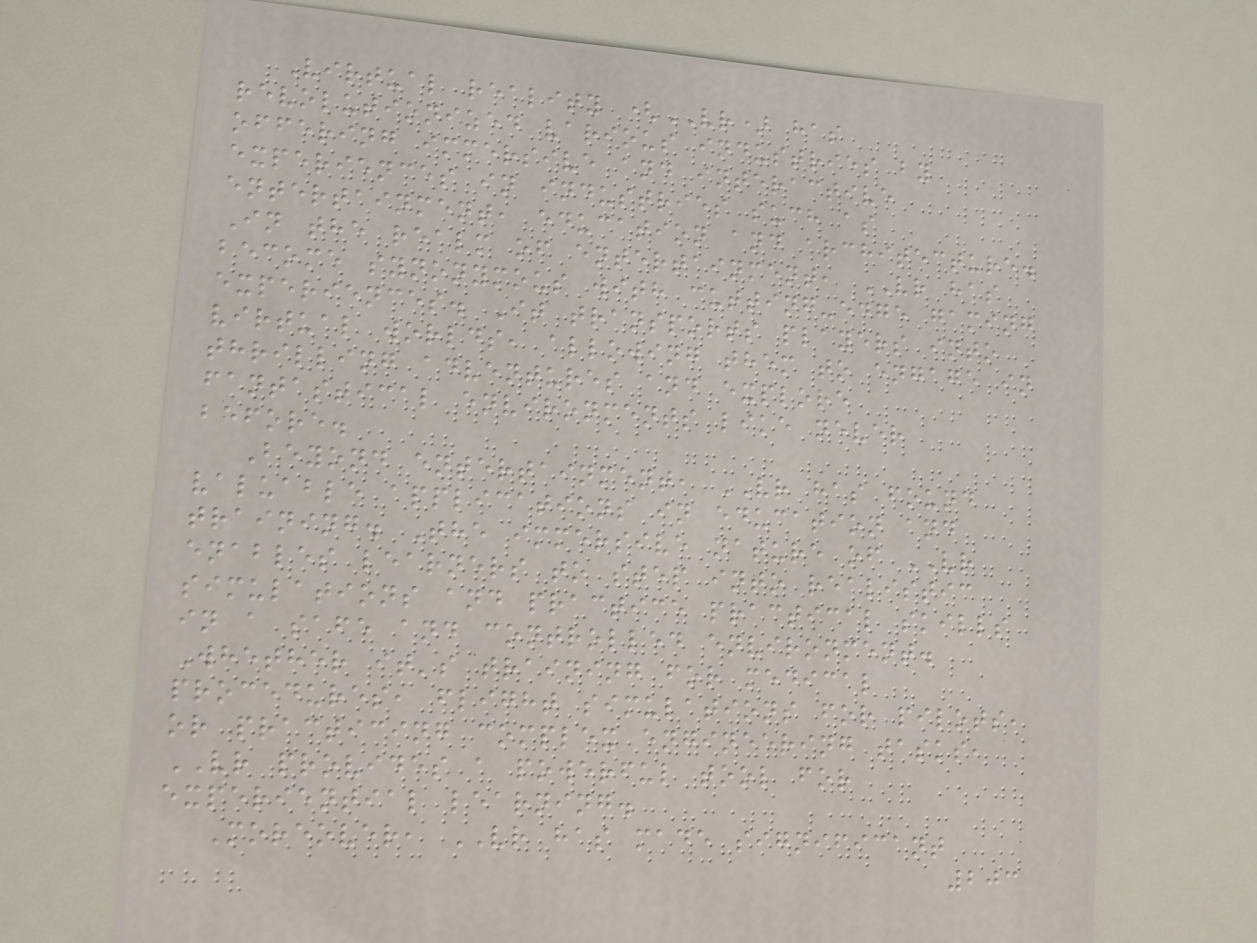Virtual reality (VR) has
revolutionized various industries by
offering immersive and interactive
experiences in industries such as
entertainment, education and architecture.
In the realm of entertainment, VR has
become synonymous with cutting-edge gaming
experiences. It transports players into
virtual worlds, allowing them to engage in
thrilling adventures and explore
fantastical environments like never
before.
Beyond entertainment, VR has found
valuable applications in education and
training. The immersive nature of VR
enables learners to step into realistic
simulations and practice practical skills
in a safe and controlled environment.
Whether it's training for medical
procedures, flight simulations for pilots,
or practicing complex engineering tasks,
VR provides a powerful tool for
experiential learning.
Moreover, VR has made significant
203
